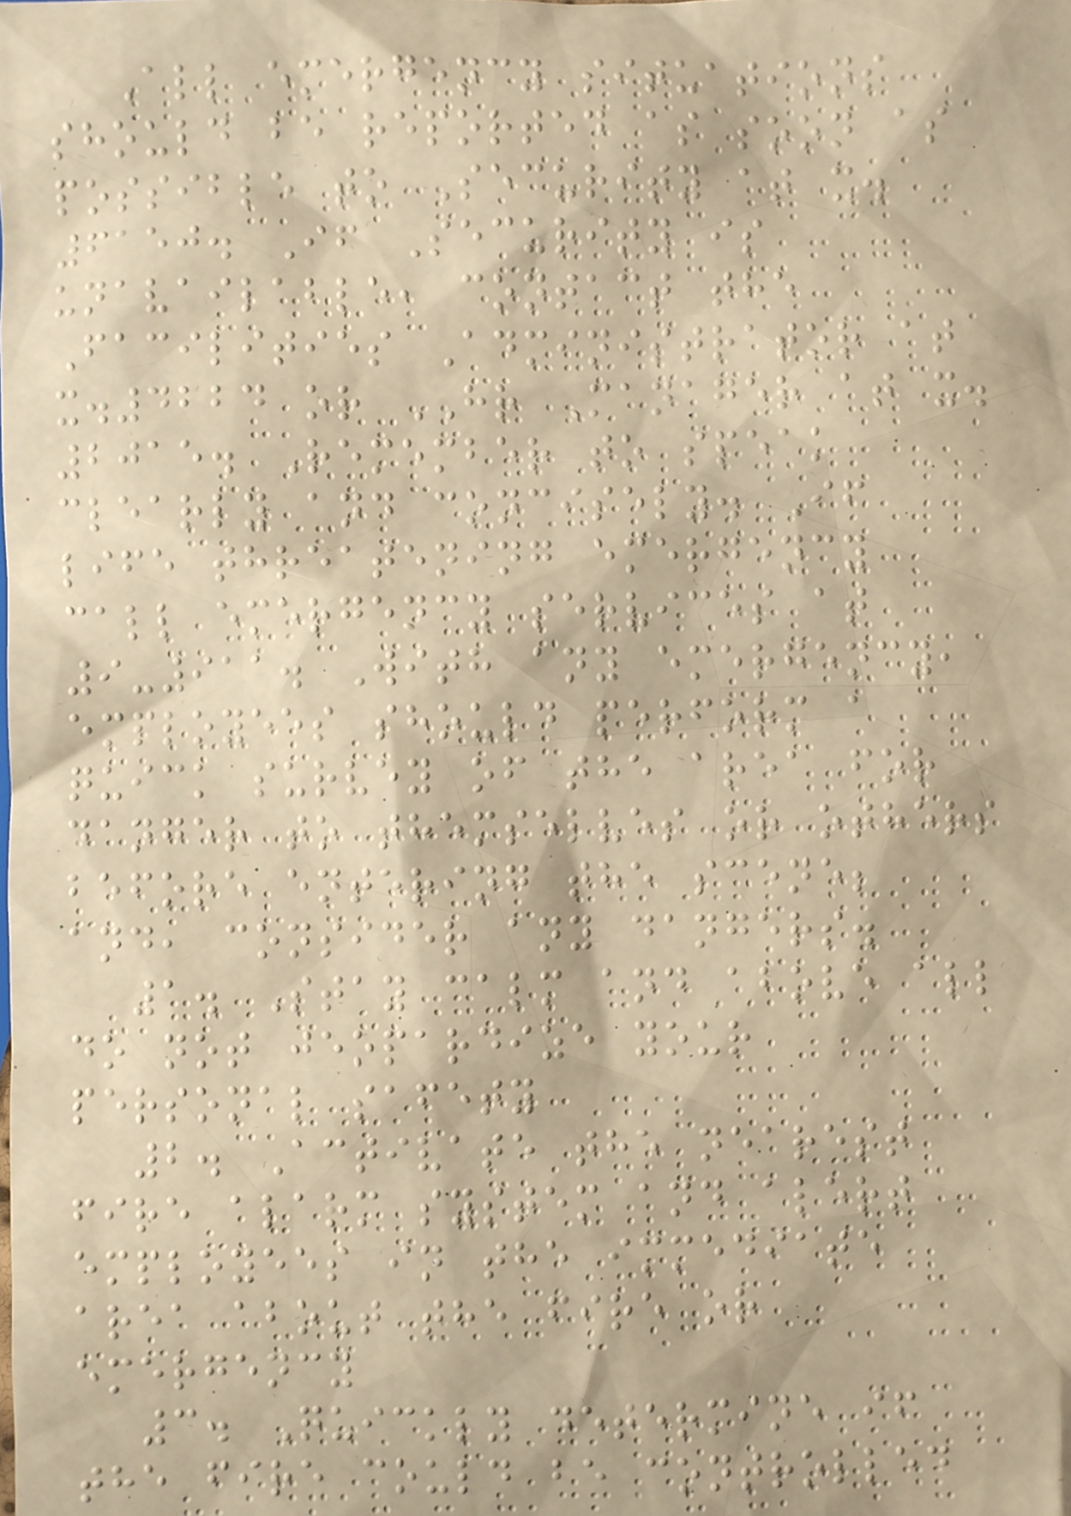All emergency situations
should be reported as soon as
possible to Security at x.
6150. If Security is
unavailable, contact the
Facilities Administrator at
x.4224 or HR Manager at x.
2015. Remember to speak
clearly and concisely. If
life threatening emergency
call emergency services at
9-911. With any emergency,
employees should perform a
quick survey of the area for
danger to themselves or others
before entering the scene;
and, consider any dangers.
1. Stay calm and above all
do not jeopardize your
personal safety
2. Activate the nearest
fire alarm system and alert
employees in the immediate
area about the fire or
emergency
3. Quickly determine if
the fire could be controlled
